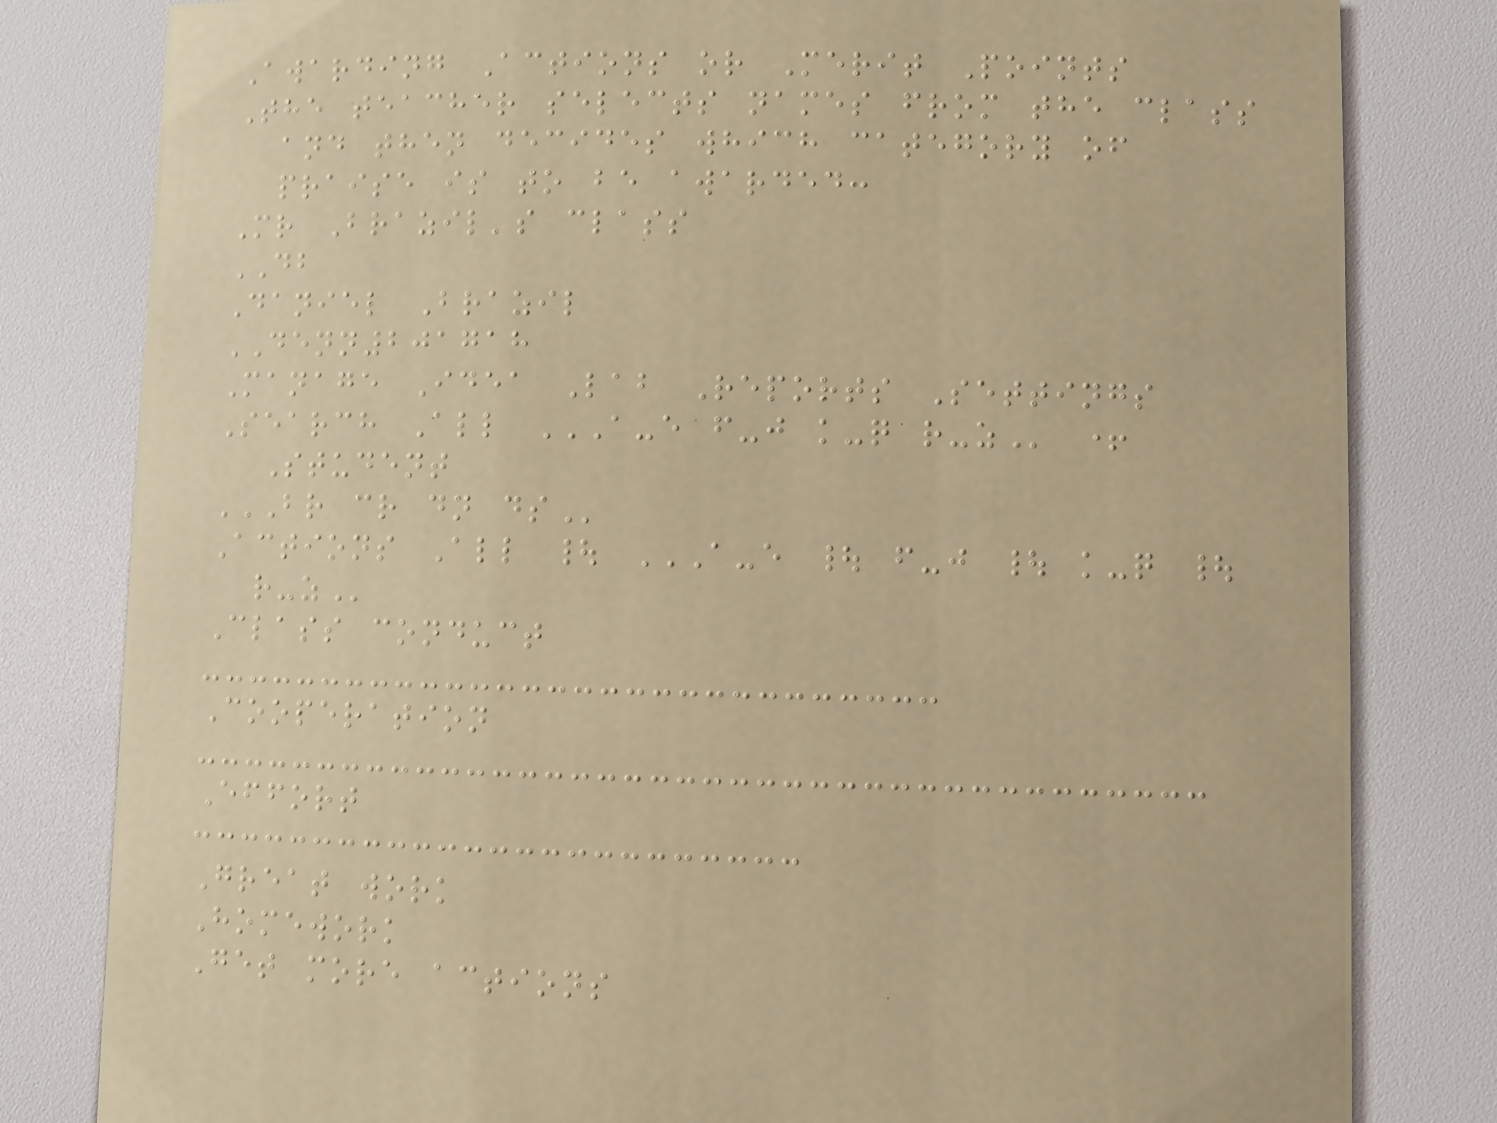Awarding Actions or Merit Points
The teacher selects names from the class
and then decides which category of
praise is to be awarded:
Mr Brazil's class
DB
Daniel Brazil
DENN201718
Manage Idea Lab Reports Settings
Search All A-E F-J K-Q R-Z +
Student
BR CR DN DS
Actions All | A-E | F-J | K-Q |
R-Z
Class conduct
Cooperation
Effort
Great work
Homework
Get more actions
